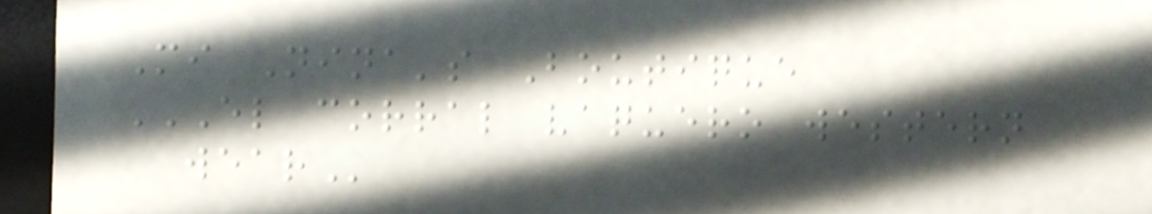Mi Nina's Boutique
EL CORRAL VAQUERO WESTERN
WEAR
